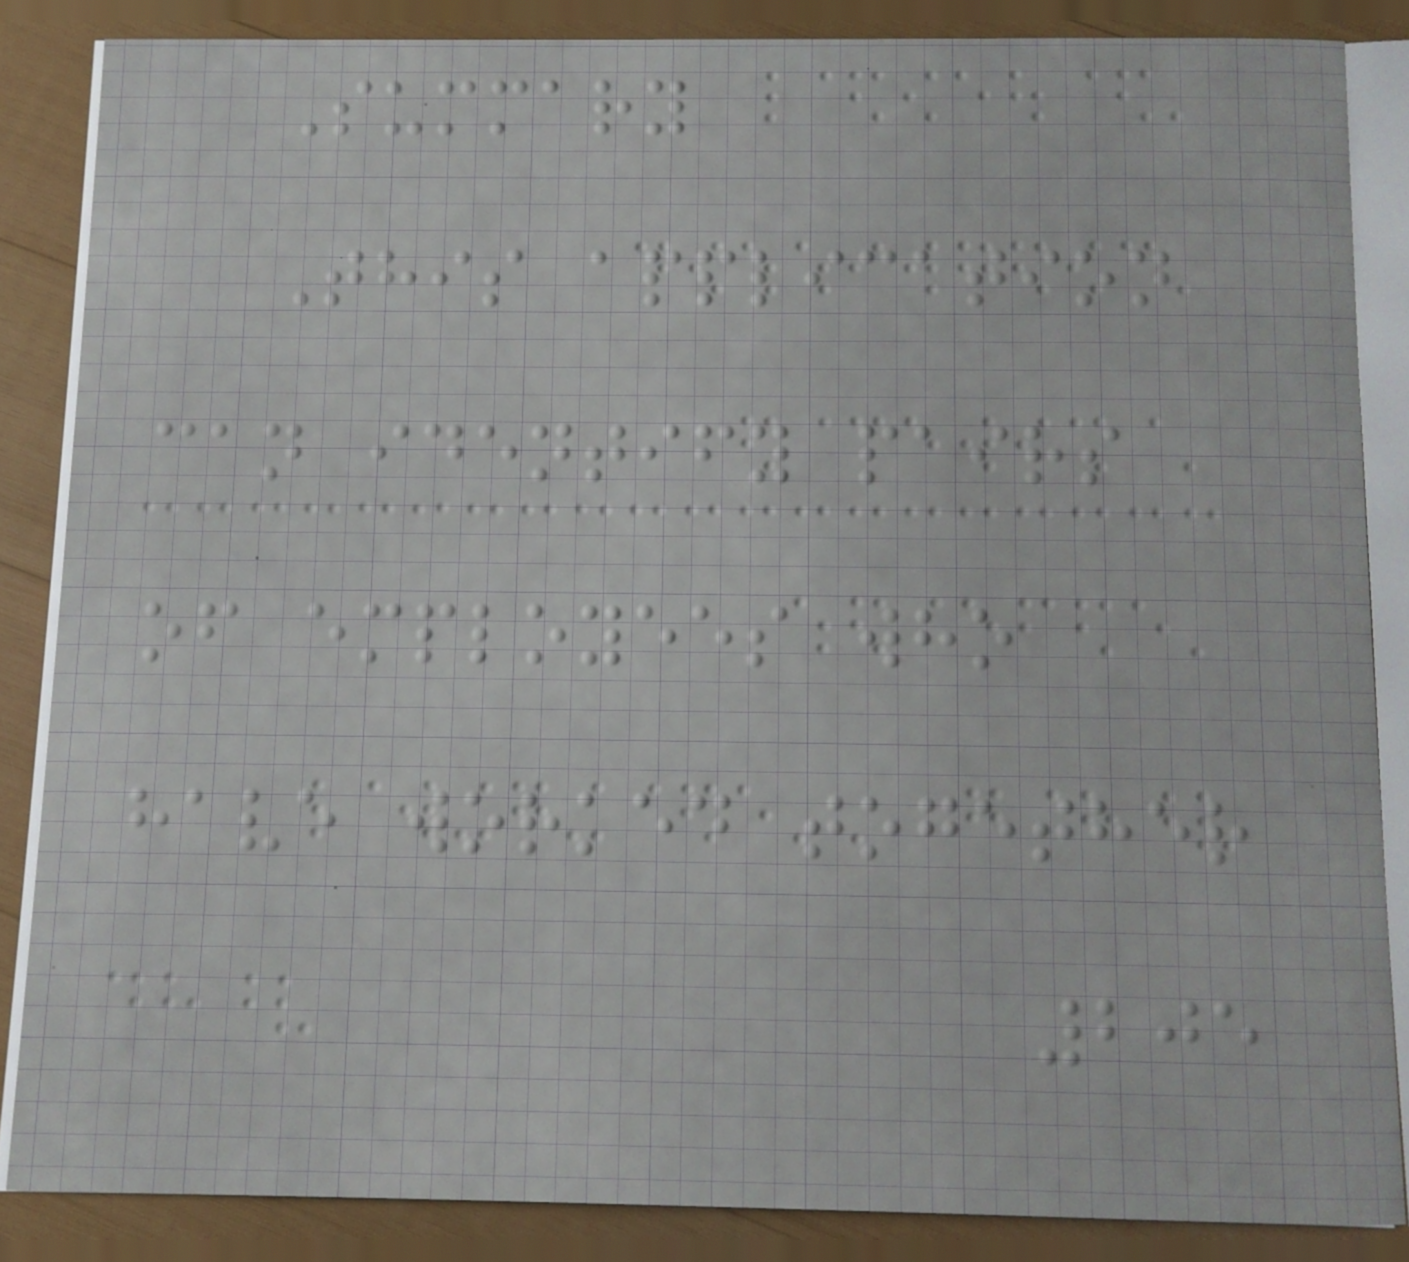Summary
This application
can identify pairs
of employees who
have worked together
205
